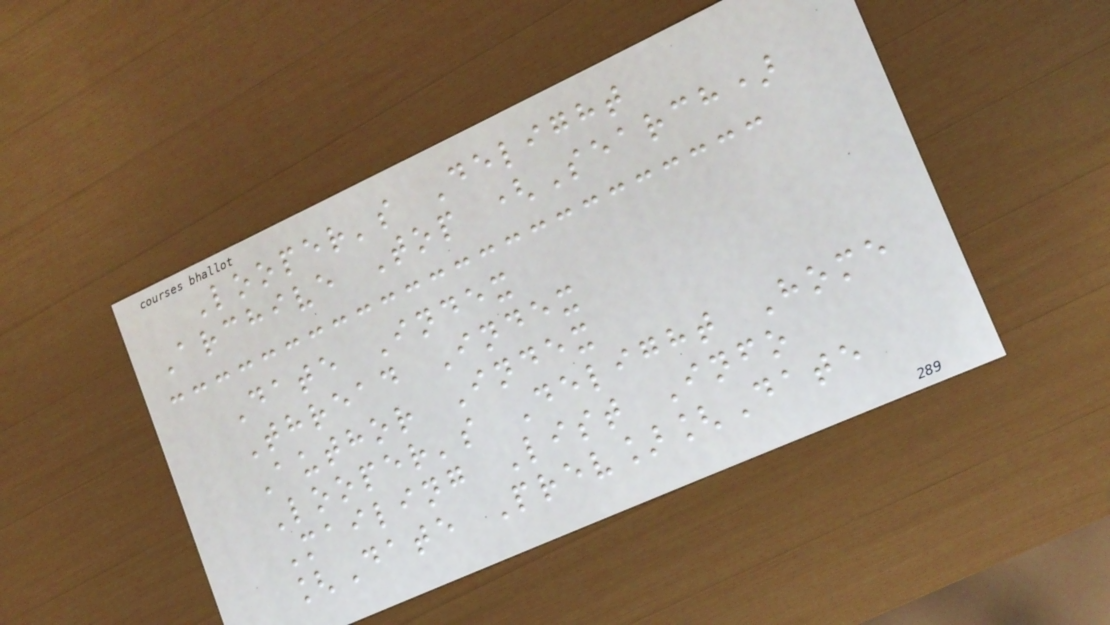Looper's Delight
Archive Top (Search)
Date Index
Thread Index
Author Index
Looper's Delight Home
Mailing List Info
[Date Prev][Date
